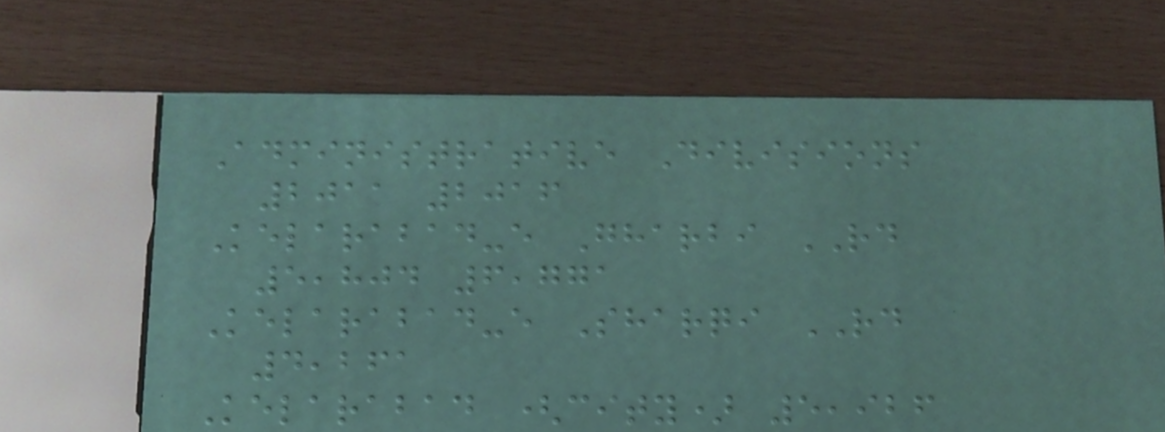Administrative Divisions
2011 2016
Kelarabad-e Gharbi RD
5,804 6,771
Kelarabad-e Sharqi RD
4,261
Kelarabad (city) 5,926
